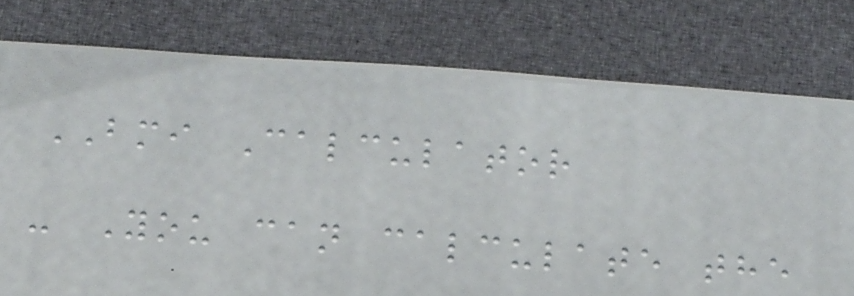BMI Calculator
- You can calculate the
